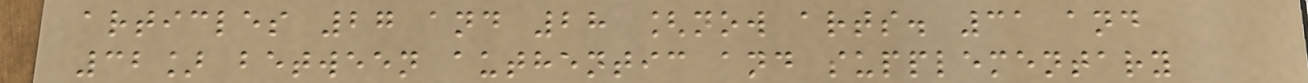articles 27 and 28 [now arts. 31 and
32] between authentic and supplementary
